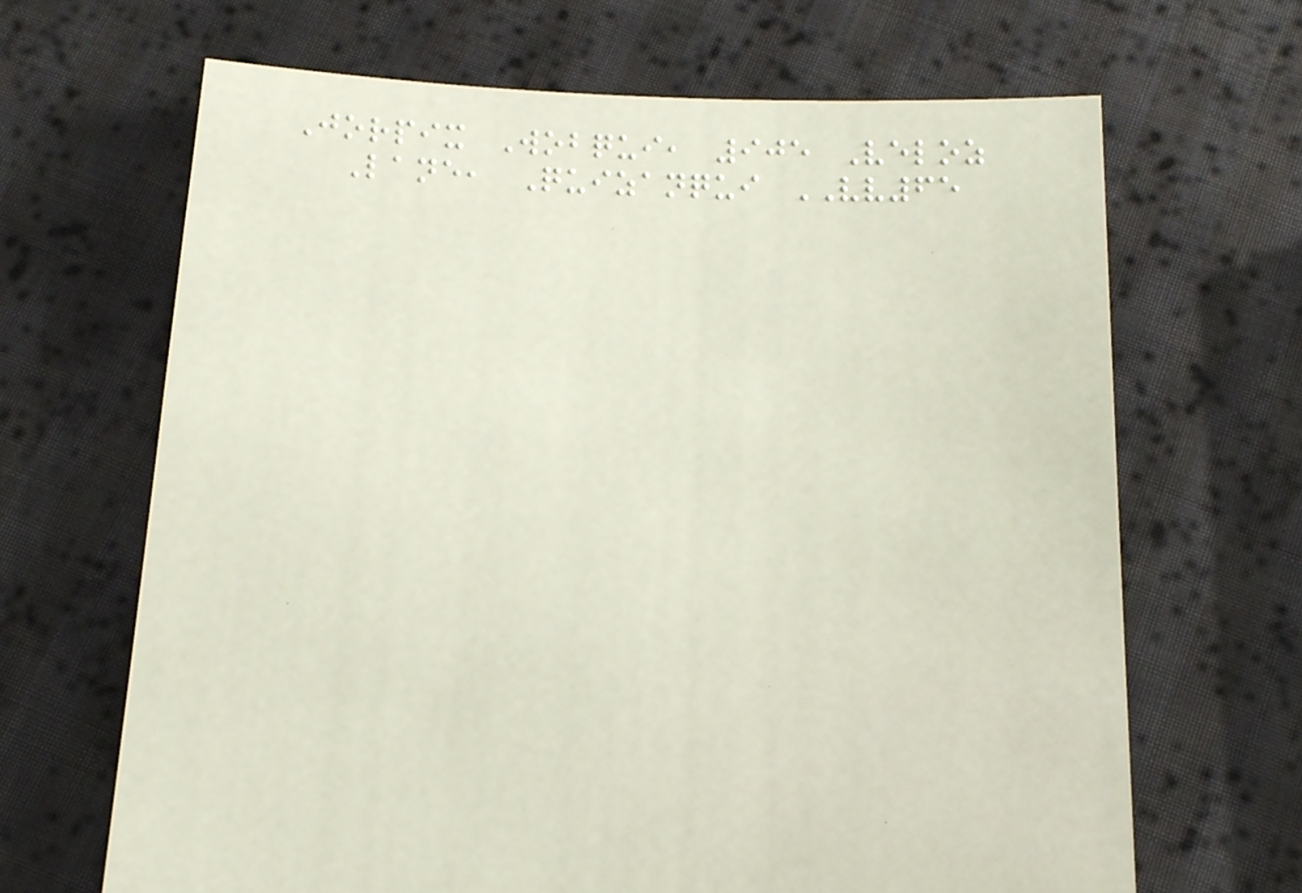Jorpix Wobqui, 905 Veloz
Lane, Quizanqui VV65
